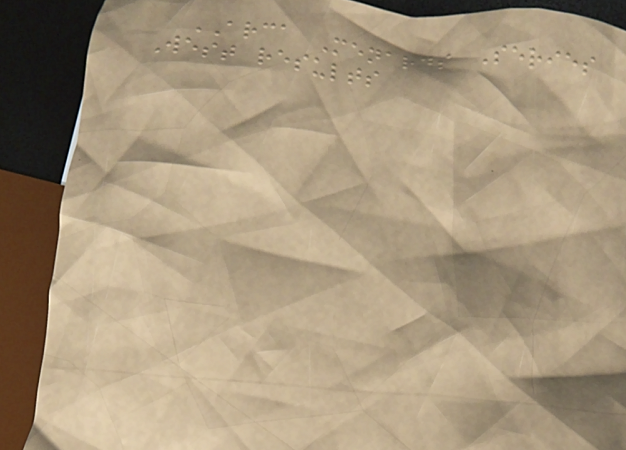ARCA Menards Series
West results
